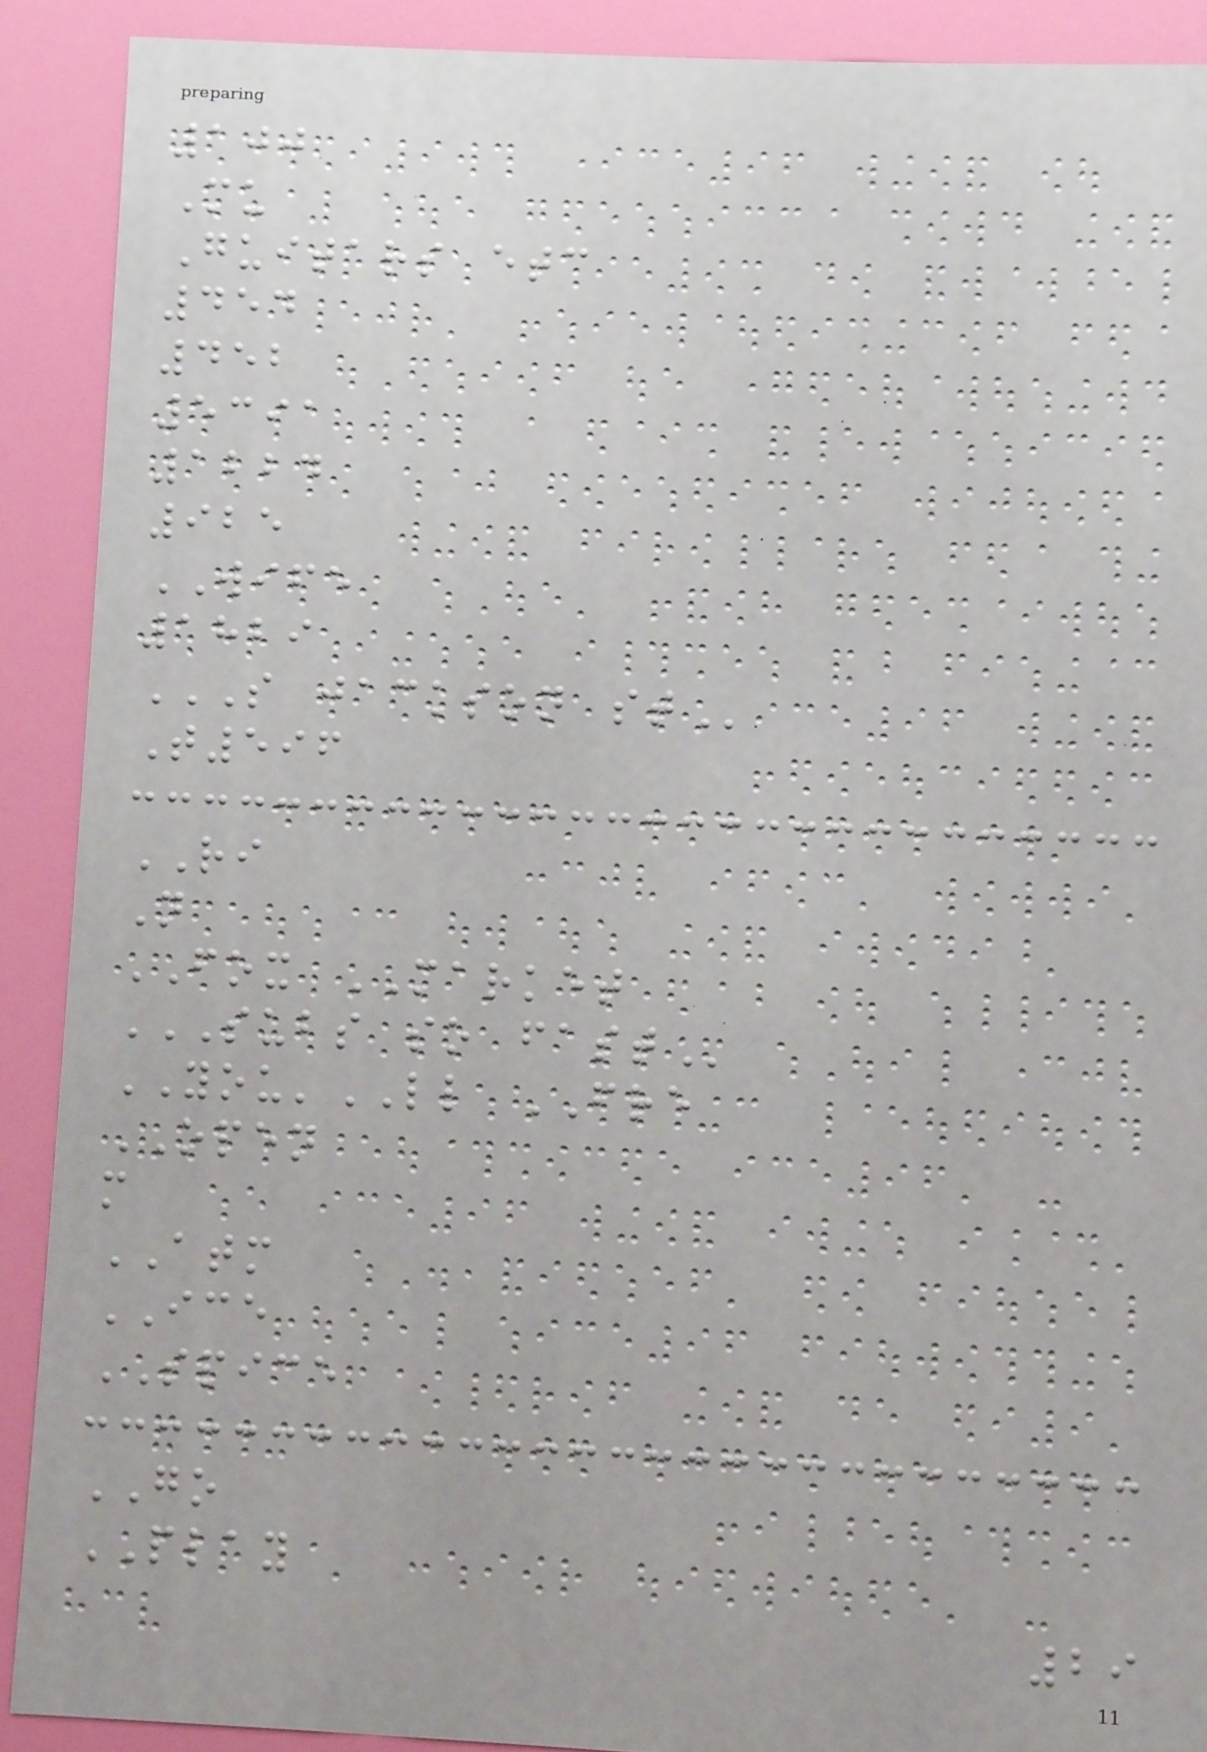100
Mu
Guitars etc
454
452
5391
1224
925
WIFE
1829
S JACKSON ST
T596
RI
N
FOX MARKET
SUBS SO FAST
YOU'LL FRE
OPEN
m
ATM
ICE
SPICE
GO
PLAY
29
